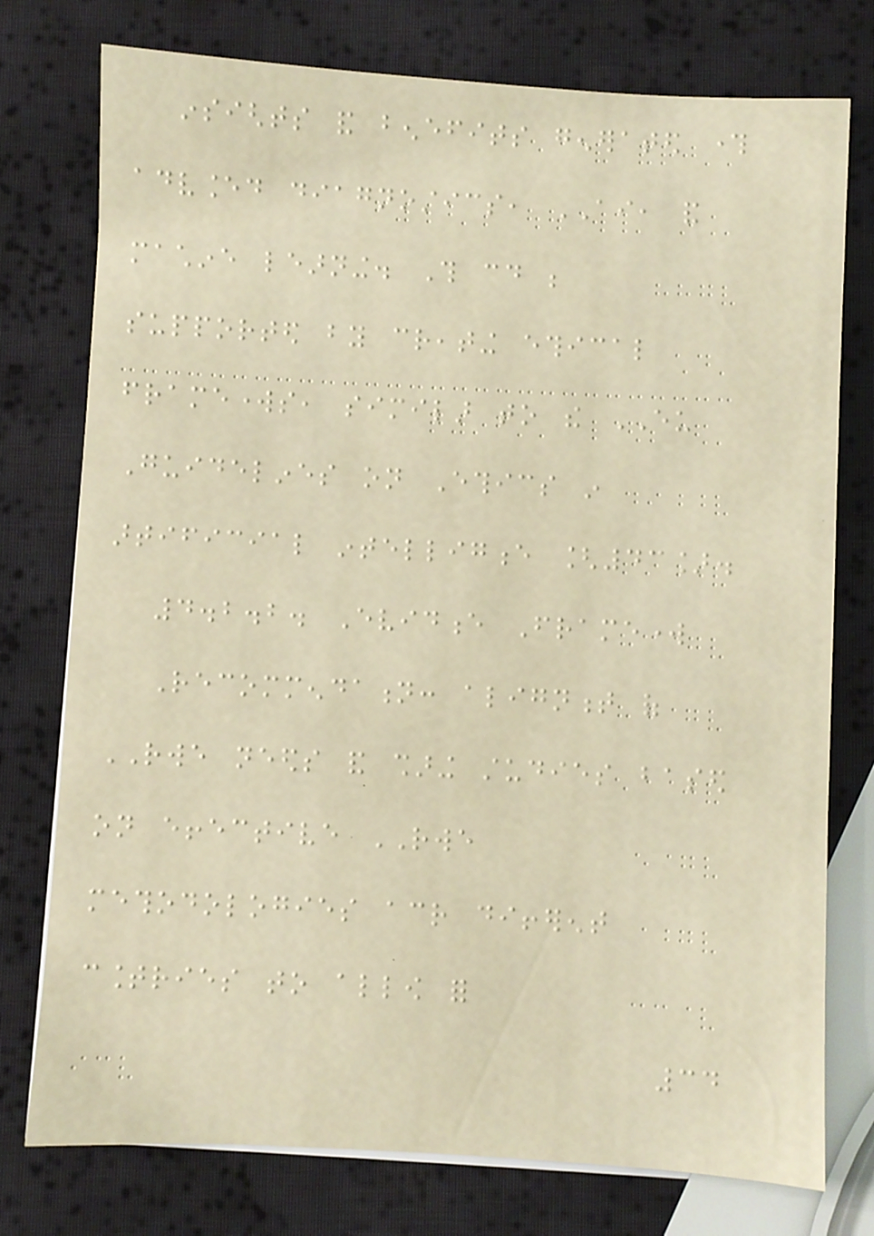insights and benefits generated through
advanced diagnostics, AI, and
machine learning. This could be
supported by creating ethical
frameworks, similar to the EU
Guidelines on Ethics in
artificial intelligence [43].
4.2.2. Evidence Framework
Recommendation: alignment of
RWE needs and sharing studies based
on effective RWE
methodologies across different
countries to allow for
34
